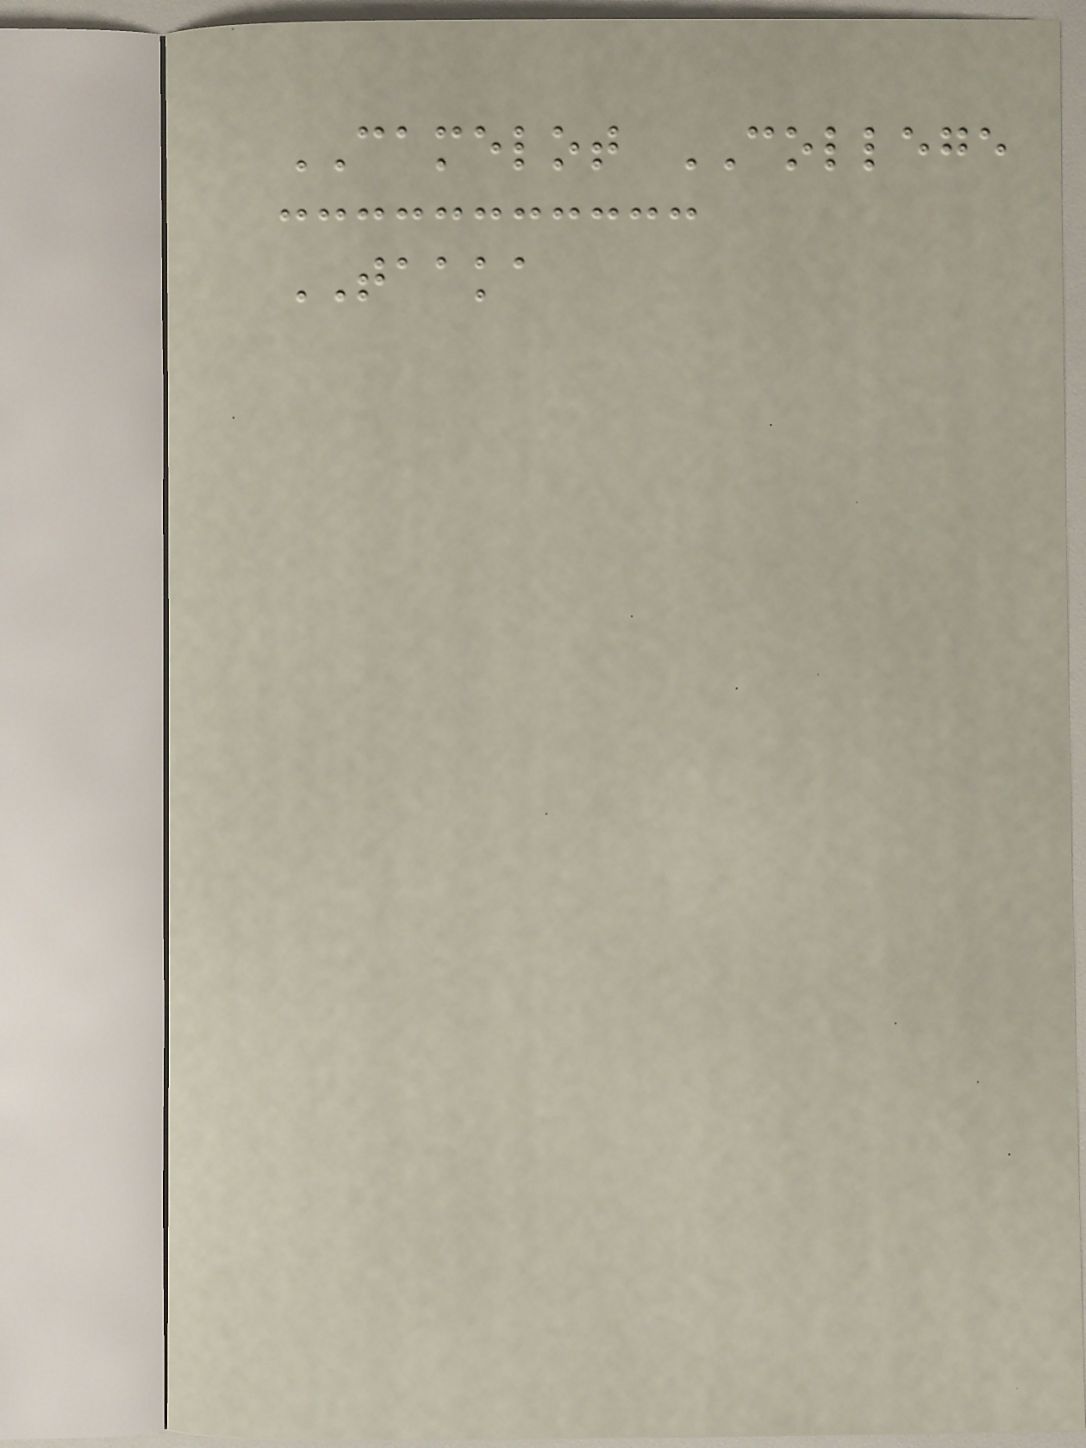CAMELOT COLLEGE
TAAKA
